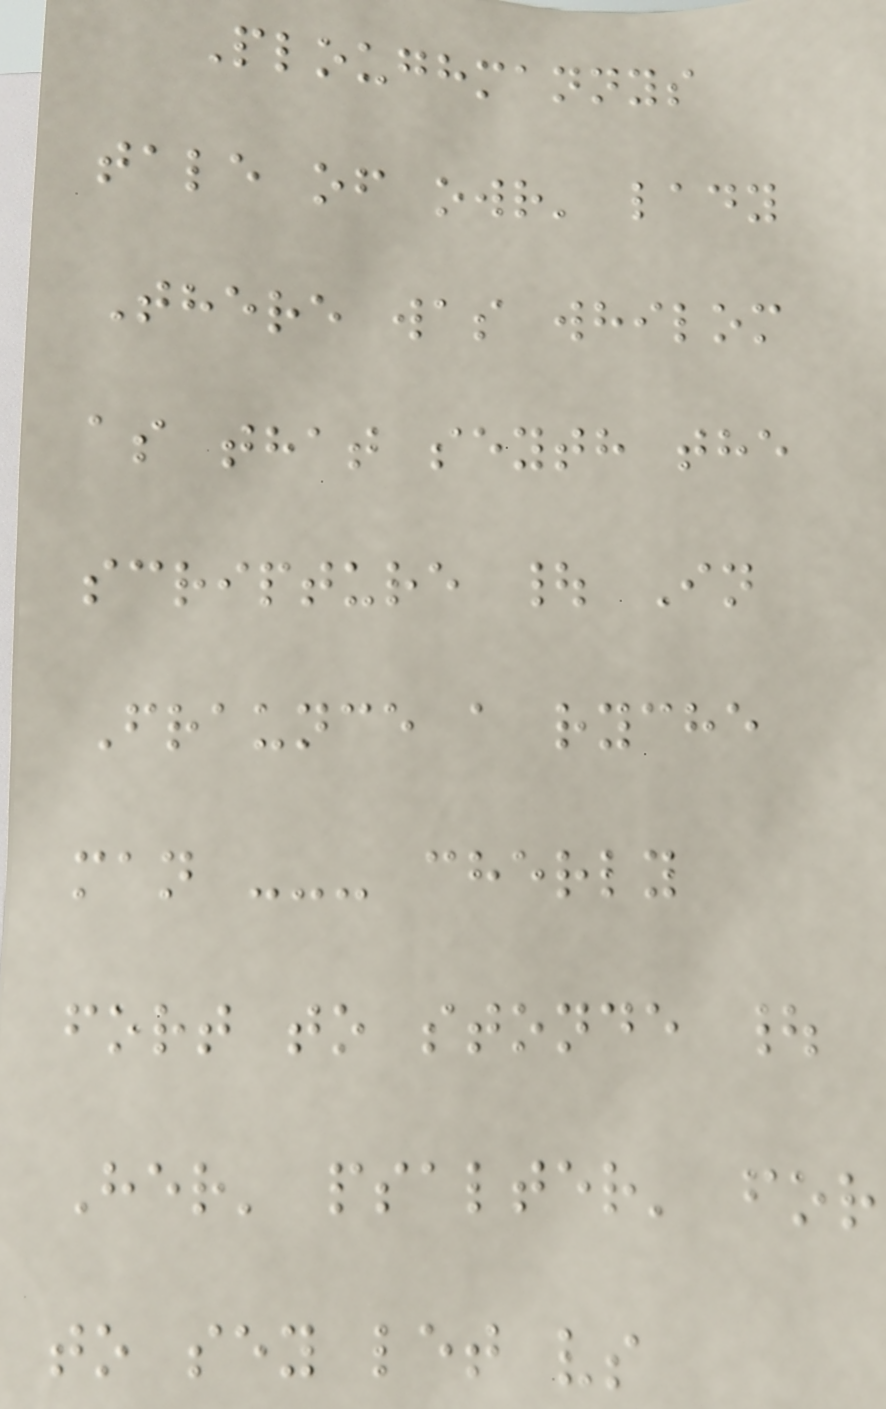Ploughmannys
tale of owr' lady
There was whilom
as that seyth the
scripture | In
Fraunce a ryche
man --- cherly
fort to stonde |
Her' psalter' for
to sey let vs
